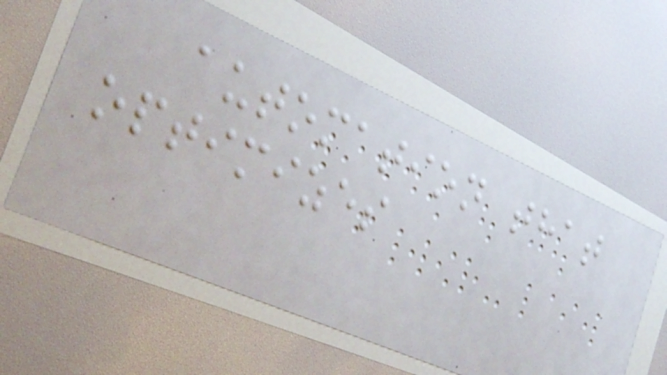automation that
optimizes
